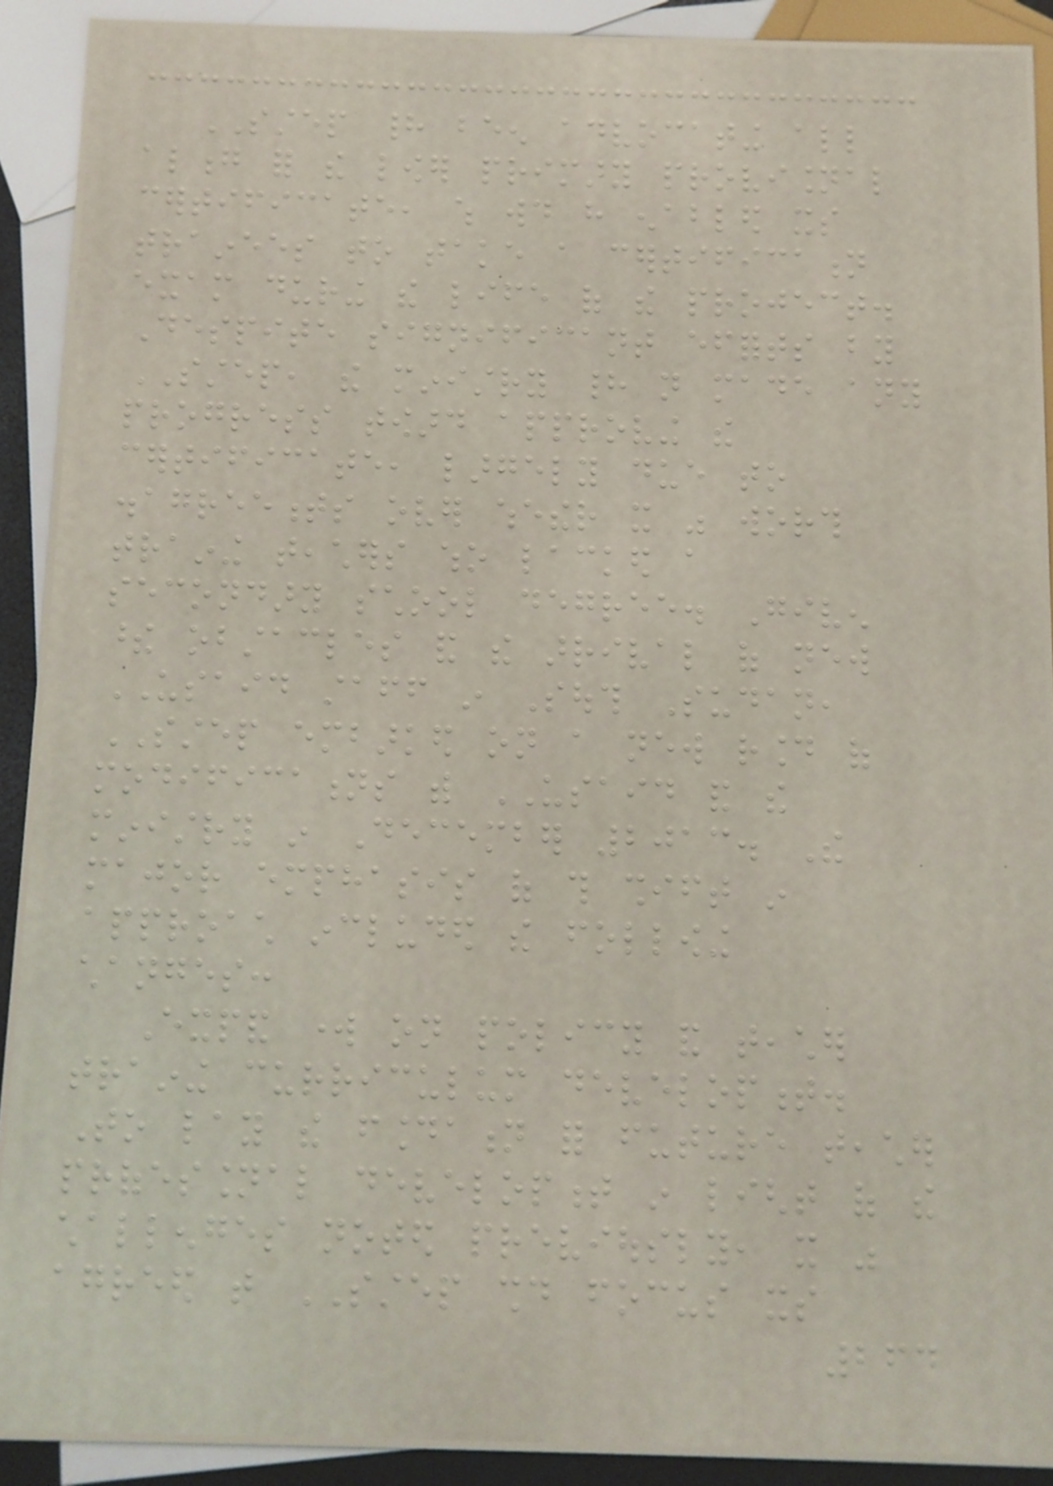SSTEP had been advocating all
along for the lower primary provisional
certificate, which would have enabled its
trainees to take a certification
exam during the life of the project.
Despite significant efforts by
SSTEP, the ministry had not made any
progress toward approving the
certificate, largely due to
disagreements over whether it was worth
training teachers who lacked a
secondary school degree. Given
these obstacles and the arrival of new
USAID staff in South Sudan,
SSTEP embarked on a new round of
modifications with USAID and the
ministry in December 2013. The
major emphasis of this shift in
approach included the following
changes:
Expand work on policy and teacher
training curriculum development.
To lay the foundation for future teacher
professional development in light of the
challenges noted previously, it was
agreed that SSTEP should focus its
264
